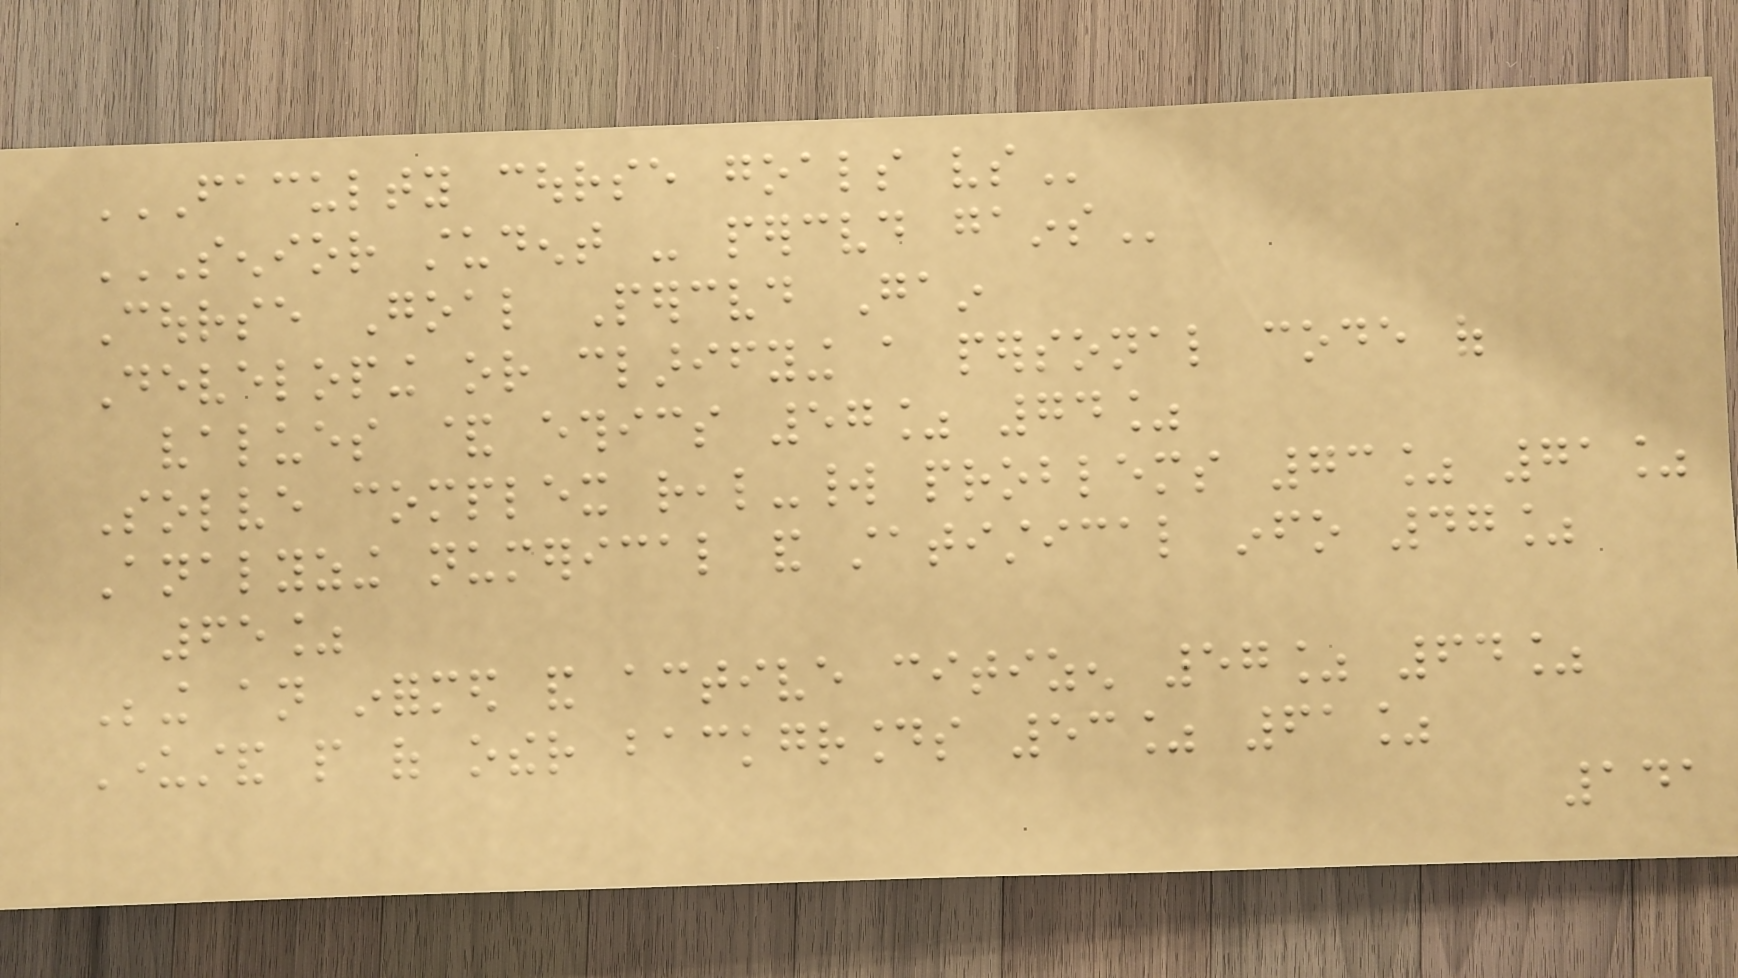FACULTY COURSE GOALS VS
SENIOR STUDENT - PERCEIVED GAINS
Course Goal Perceived Gain
Developing or clarifying a personal code of
values & ethics 57% 74%
Solve complex real-world problems 73% 71%
Analyzing numerical and statistical info 47%
65%
Being an informed and active citizen 57% 64%
Understand people of other backgrounds 53% 61%
141
